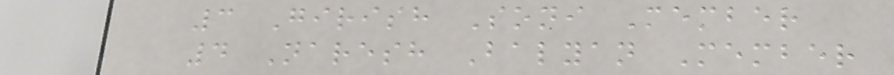3 Girish Soni Member
4 Naresh Balyan Member
